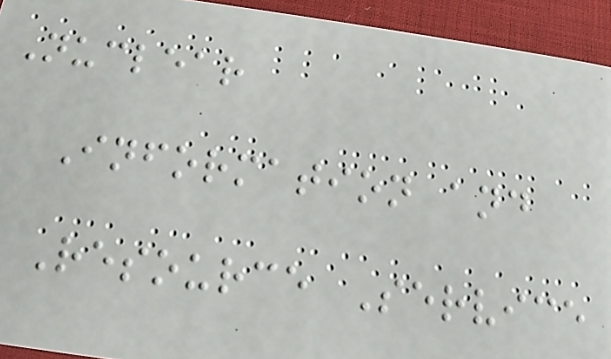Nuclear
Information and
Resource Service
